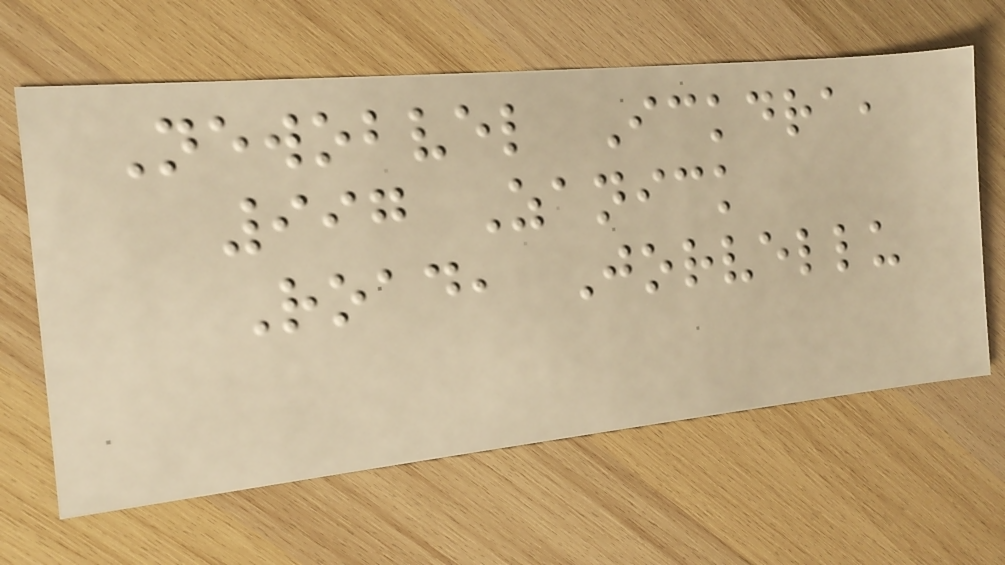Newobvel Ickdra,
997 Zanick
Road, Jorvellu
